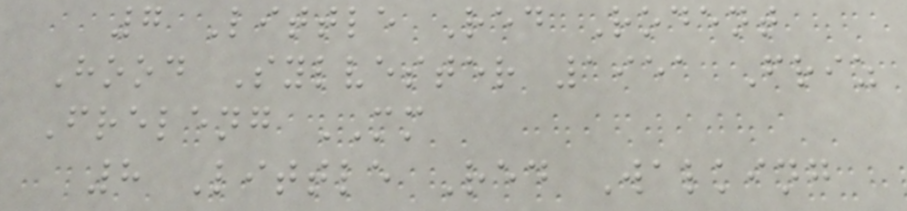7 Little Red Rodent
Hood Sylvester 1951 Friz
Freleng MM
8 Little Red Walking
